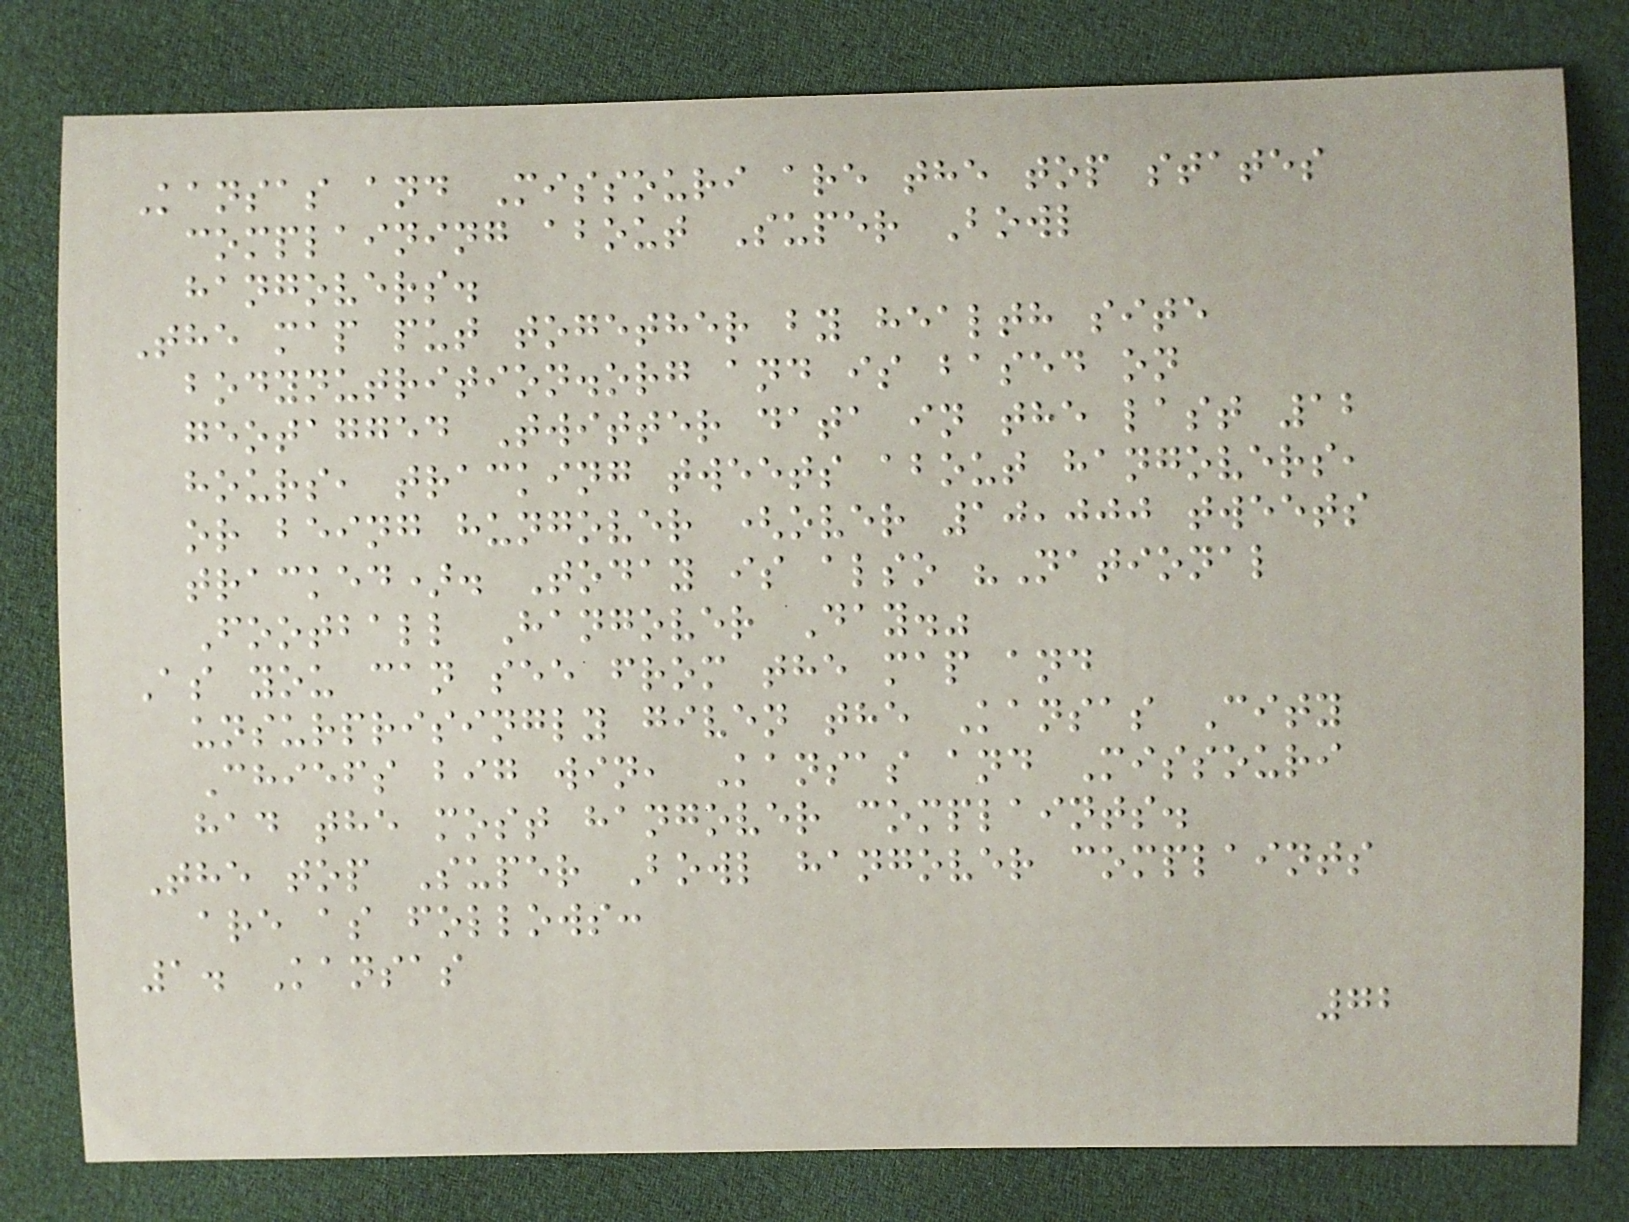Kansas and Missouri are the top states
complaining about Super Bowl
hangovers.
The map put together by health site
bodynutrition.org and is based on
geotagged Twitter data in the last 12
hours, tracking tweets about hangovers,
or being hungover (over 10,000 tweets
tracked). Today is also "National
Football Hangover Day."
As you can see from the map and
unsurprisingly given the Kansas City
Chiefs big win, Kansas and Missouri
had the most hangover complaints.
The top Super Bowl hangover complaints
are as follows:
1. Kansas
72
